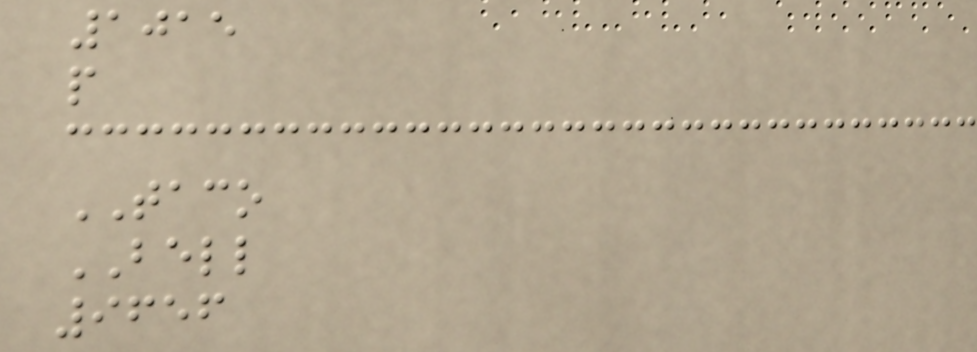1015
p
TACO
BELL
9656
